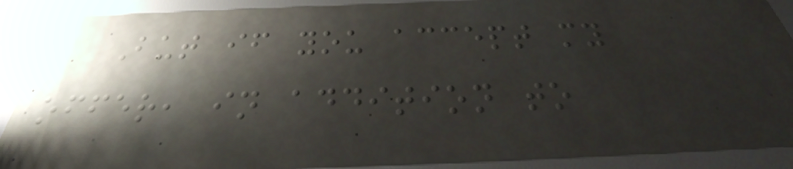But if you accept my
offer, in addition to
